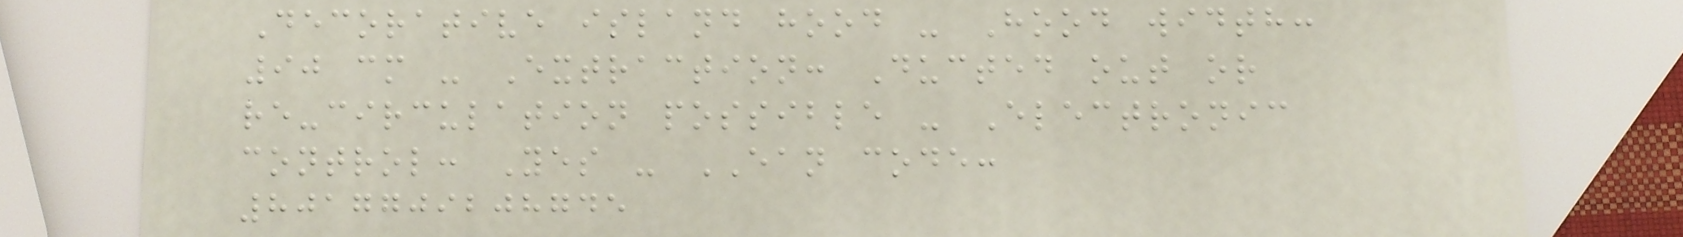Decorative island hood - Hood width:
90 cm - Extraction: Ducted out or
re-circulation possible - Electronic
control: Yes - EAN code:
8017709208745
